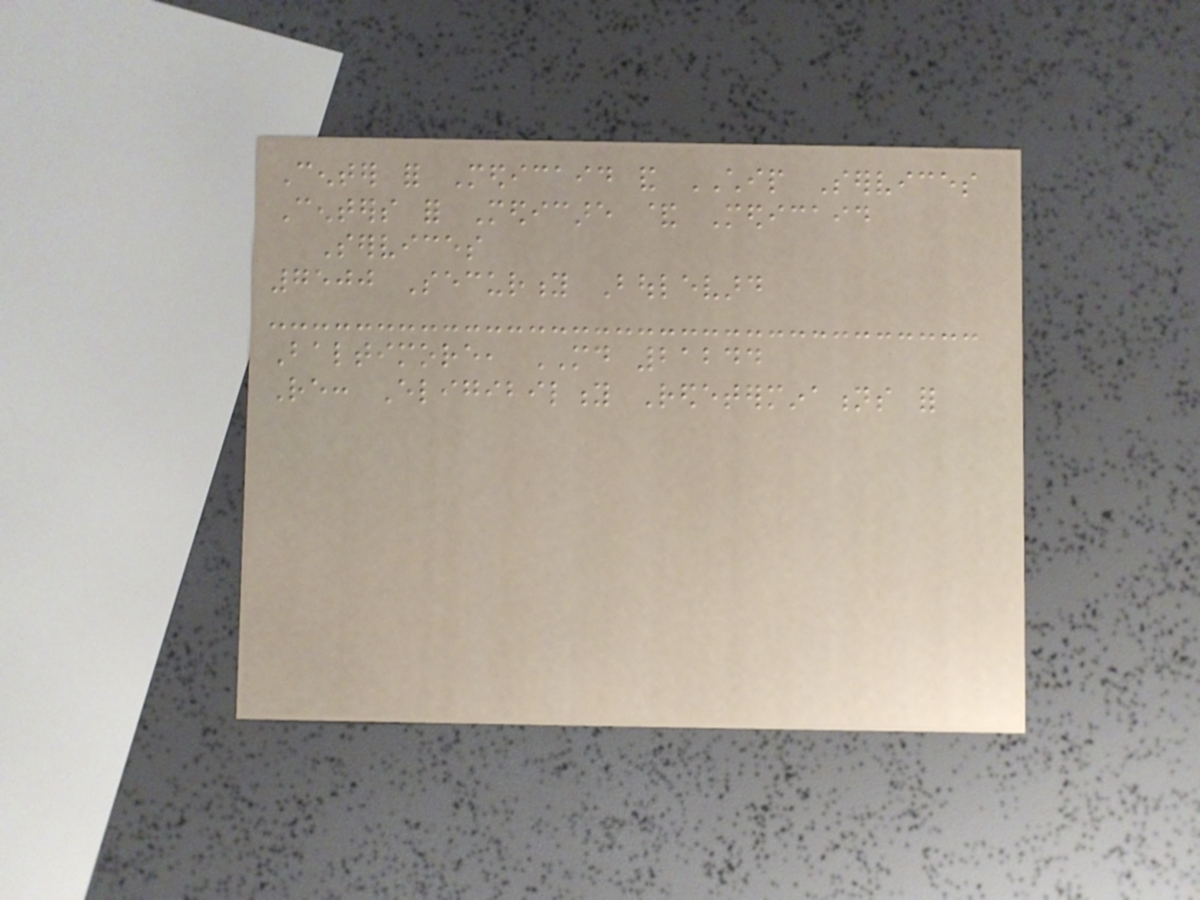Center for Medicaid and CHIP Services
Centers for Medicare & Medicaid
Services
7500 Security Boulevard
Baltimore, MD 21244
Re: Eligibility Redeterminations for
